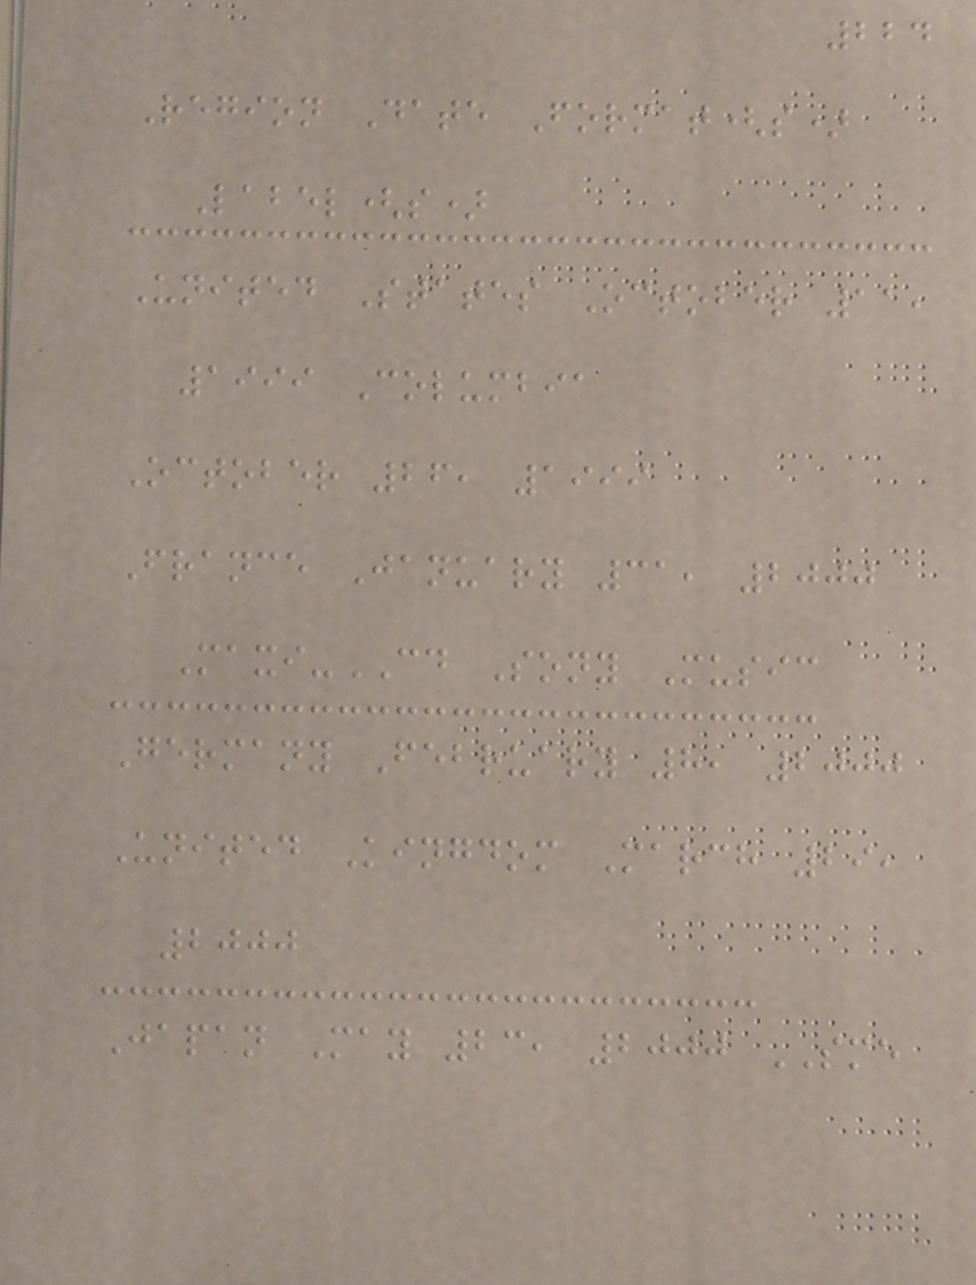224
Region Date Format(s)
Label(s)
United States October 11,
1999 Columbia
October 26, 1999
France January 31, 2000
Maxi-CD Sony Music
Germany February 8, 2000
United Kingdom March 29,
2000
Japan May 23, 2000 SME
